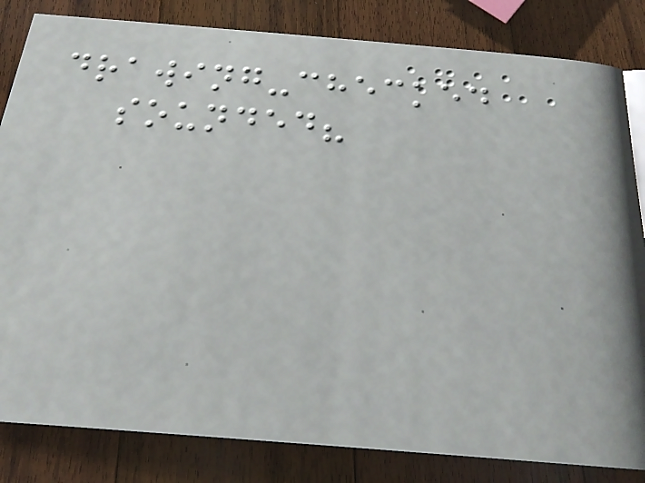drawing-checked
sounded?
